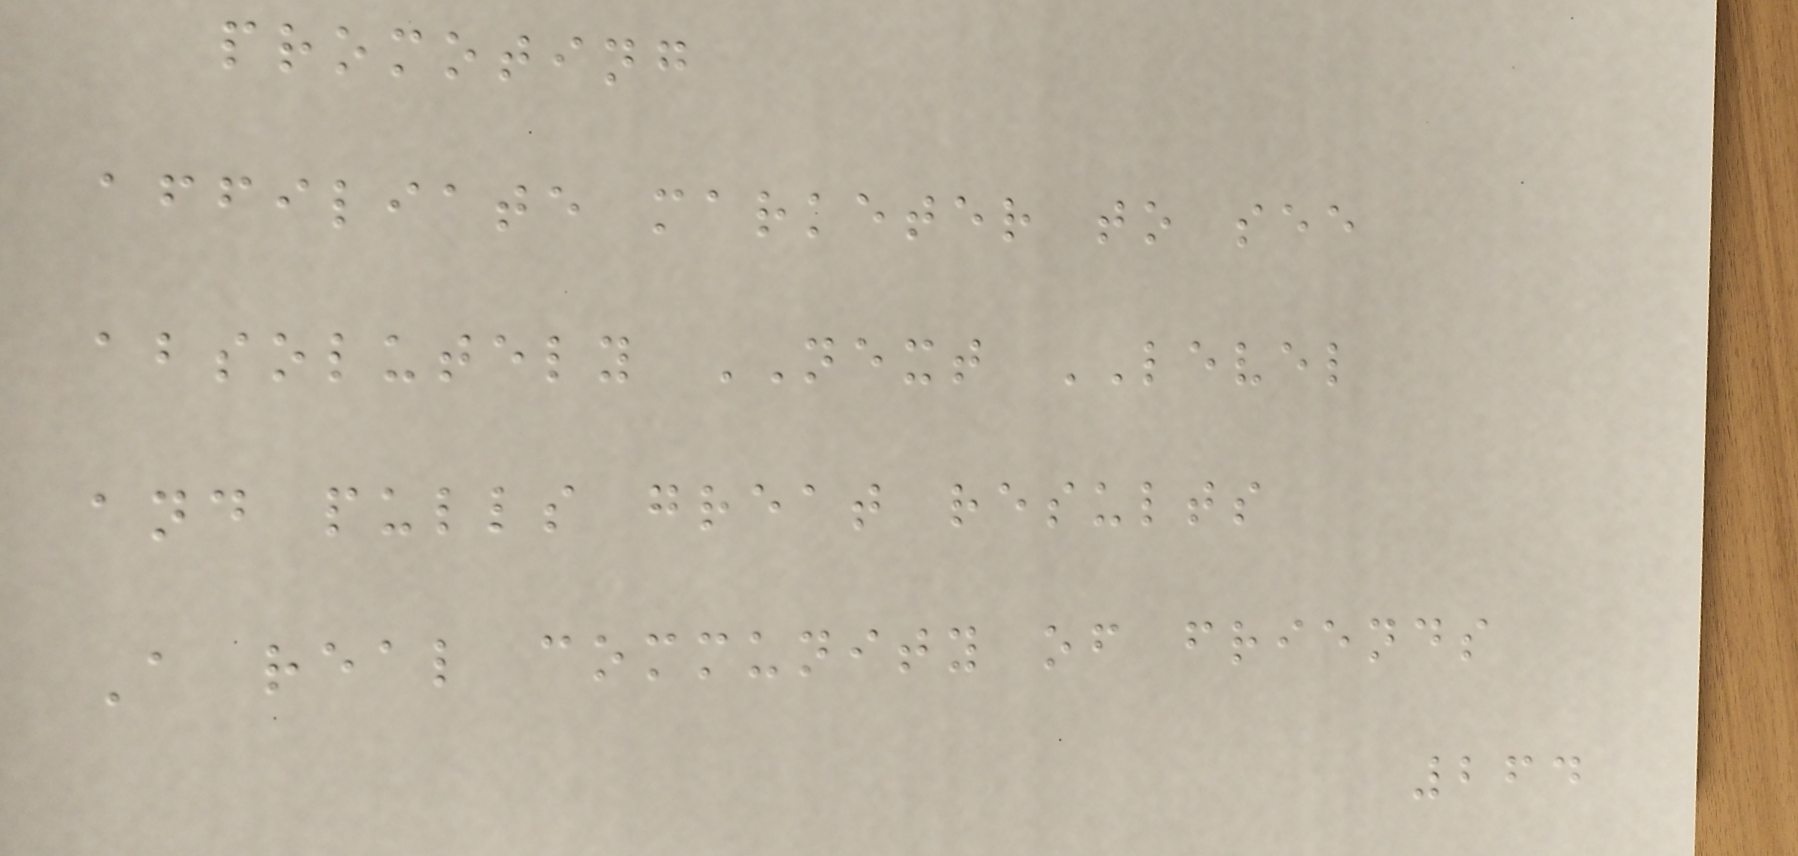promoting
affiliate marketer to see
absolutely NEXT LEVEL
and pulls great results
A real community of friends
264
